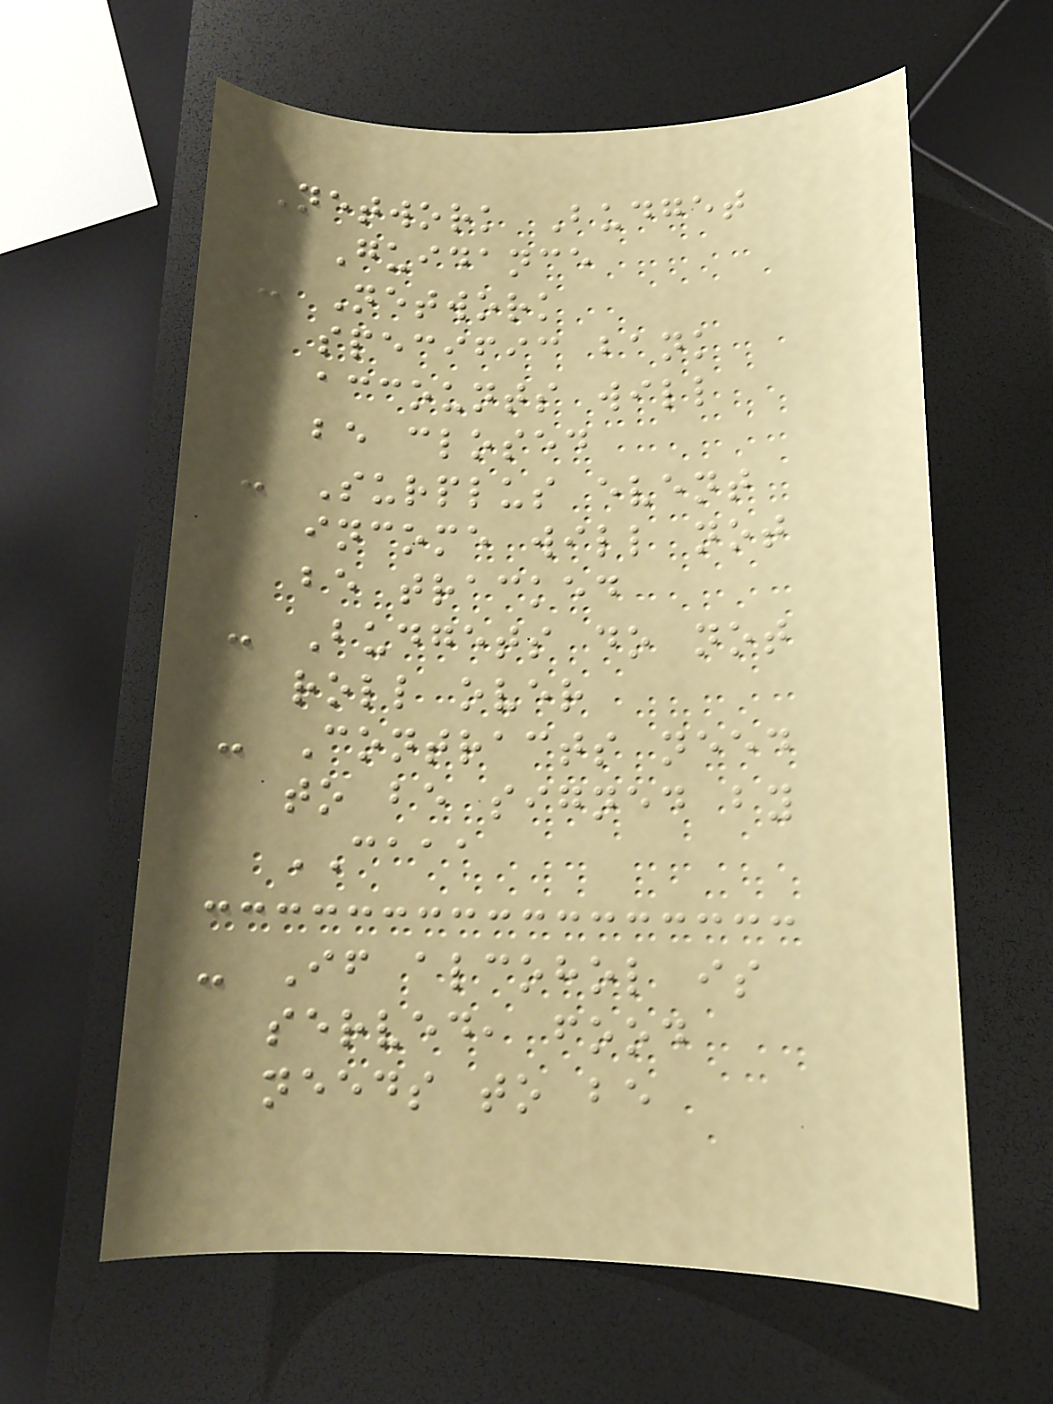Network Budget
Guidance
- Network
specific bank
accounts will
be closed
- Surplus event
income will not
be tracked
- Budgets do not
roll over
- Contracts need
to be signed by
CAAA
- If alcohol is
served, food
needs to be
